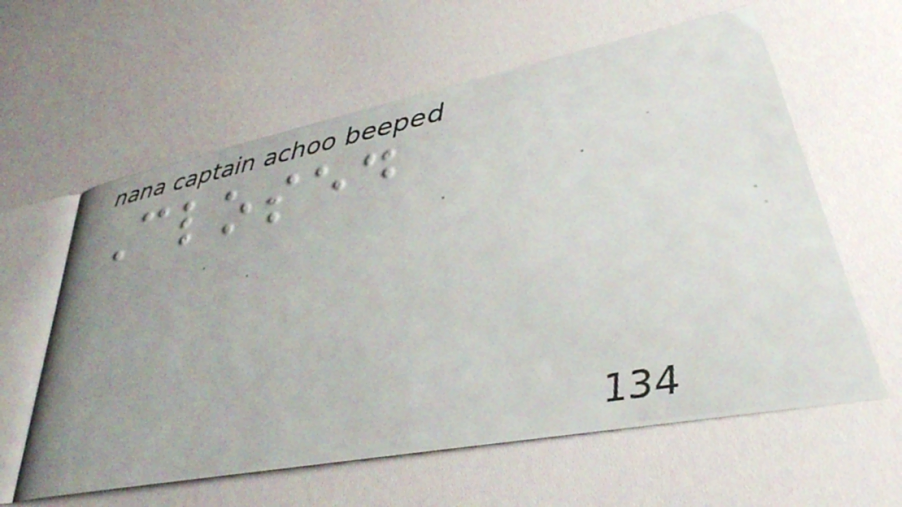Closed
